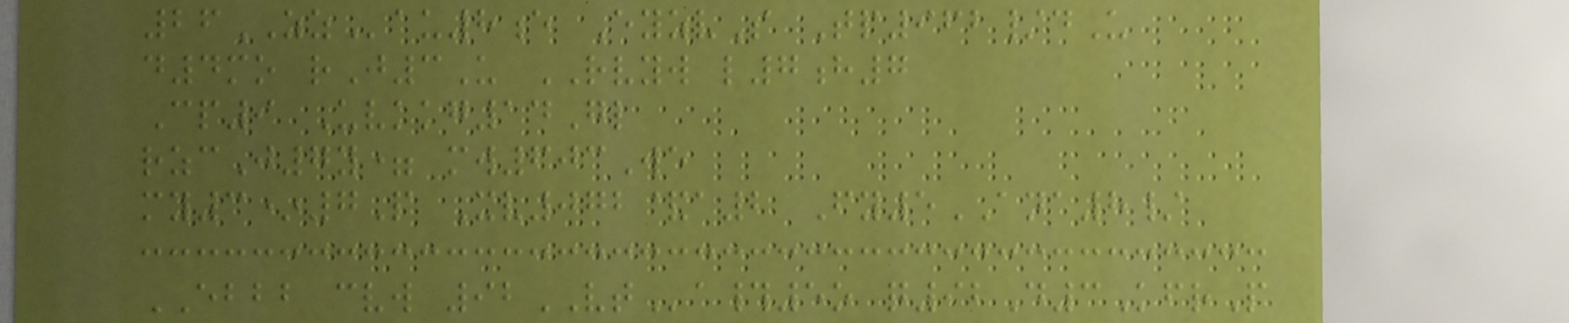26ZZau8e EyzvS Tp962/dU
d4mo rJ3U RVYW l7h7
Cp9 Uvkkg14Gl
rzcJ7y= mw603We
my3*7P Xv072&a2 Fy5ANA8/
EBBB cvw 92VTa#5o q92D3KfrP
